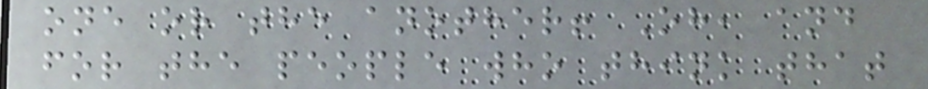one or the another! Oh, and
for the people who think that
